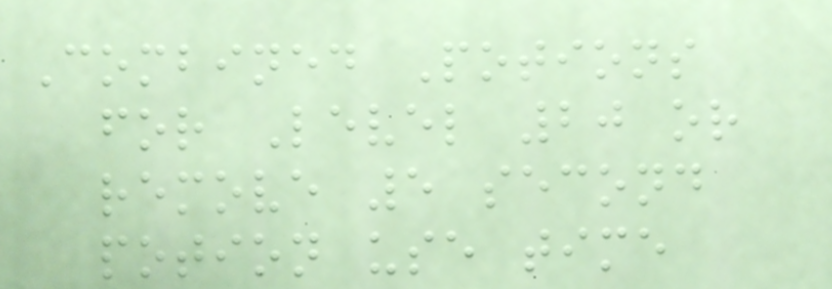Combined Potions
for Level 20 or
remove 5 second
potion use time
